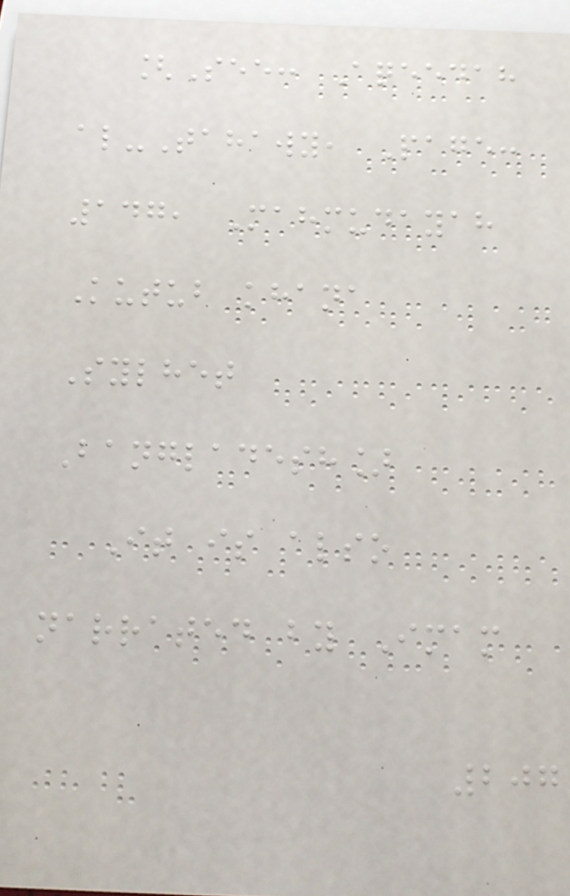[See: Aqeedah
al-Tahawy, Page:
147, Mahmudayah
Kutub khana
Sylhet
Bangladesh]
It is also
narrated by Imam
207
